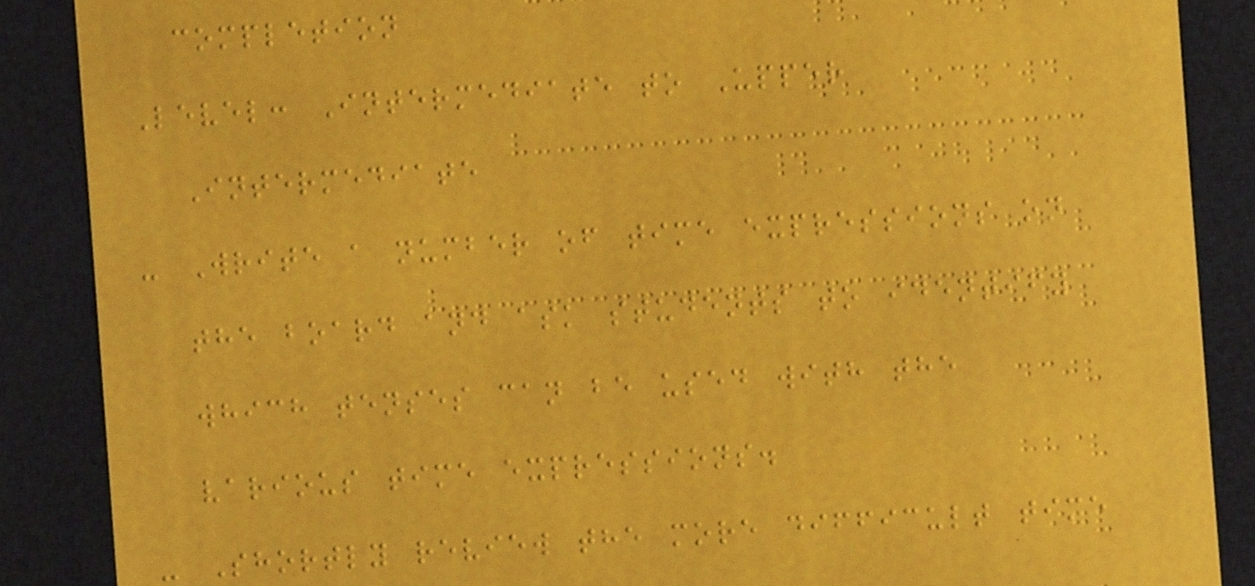completion
Level: Intermediate to Upper
Intermediate
- Write a number of time expressions on
the board and ask students to identify
which tenses can be used with the
various time expressions.
- Shortly review the more difficult time
